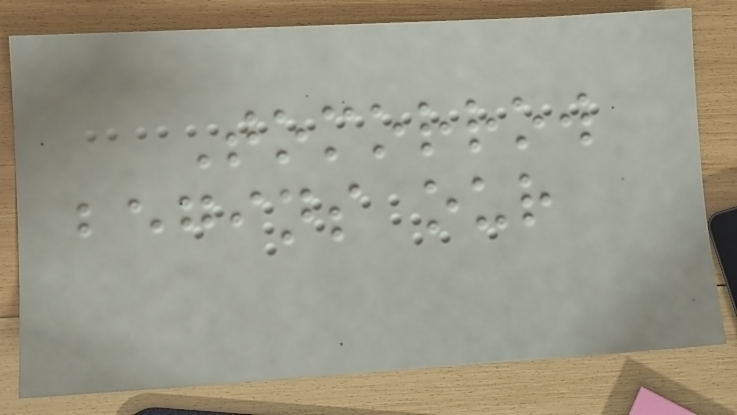Tomorrow
begins our
